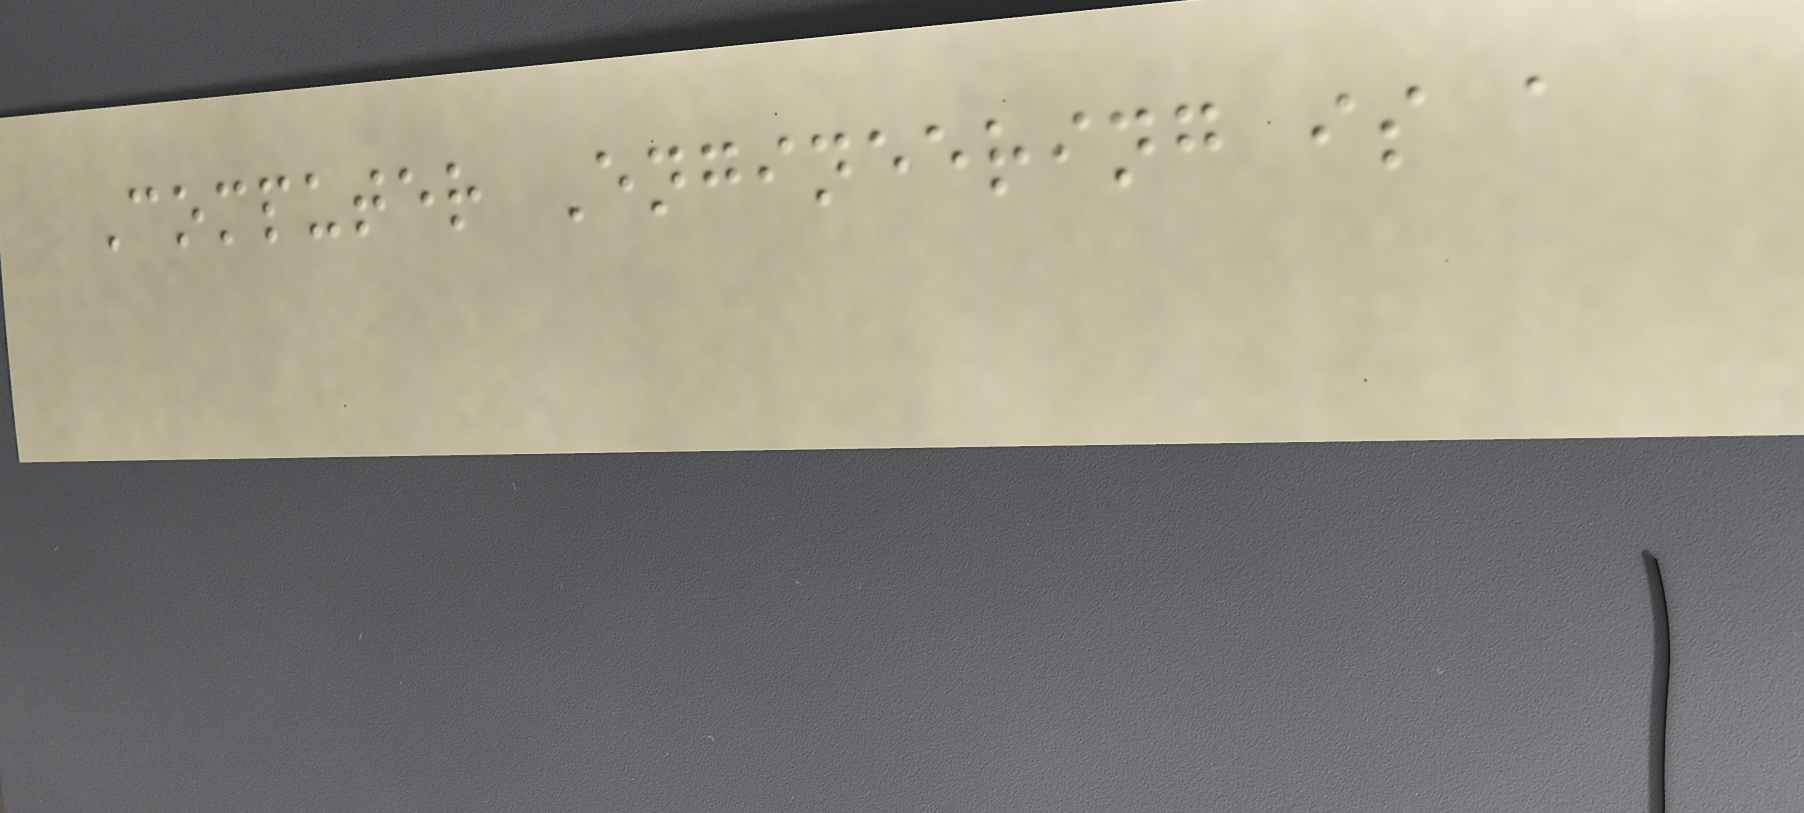Computer Engineering is a
